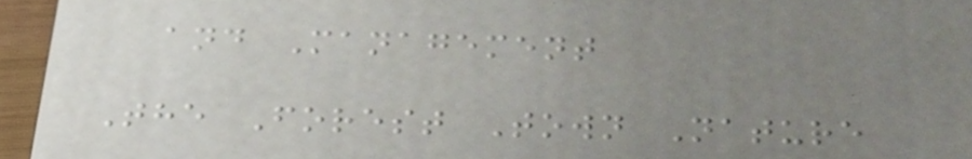and Management
The Forest Town Nature
